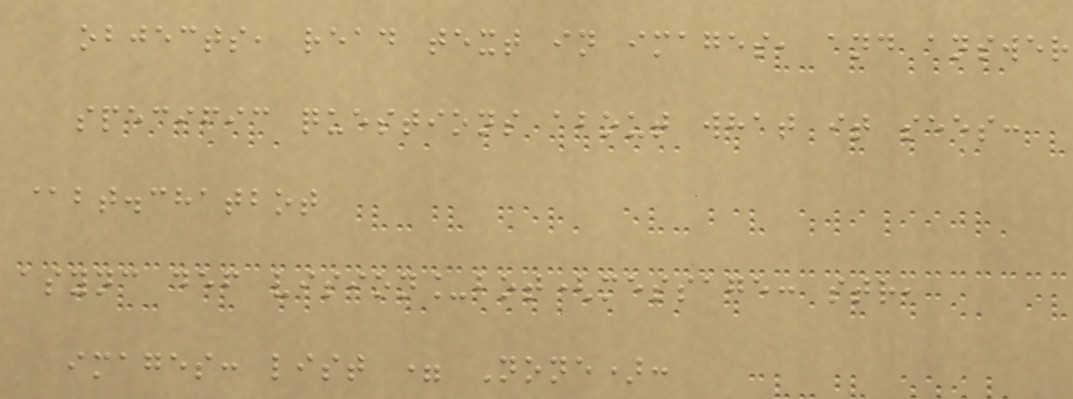objects, read text in images, and answer
specific questions about what it sees:
@bt.chatbot
async def vision_bot(message: str,
images: list = None):
